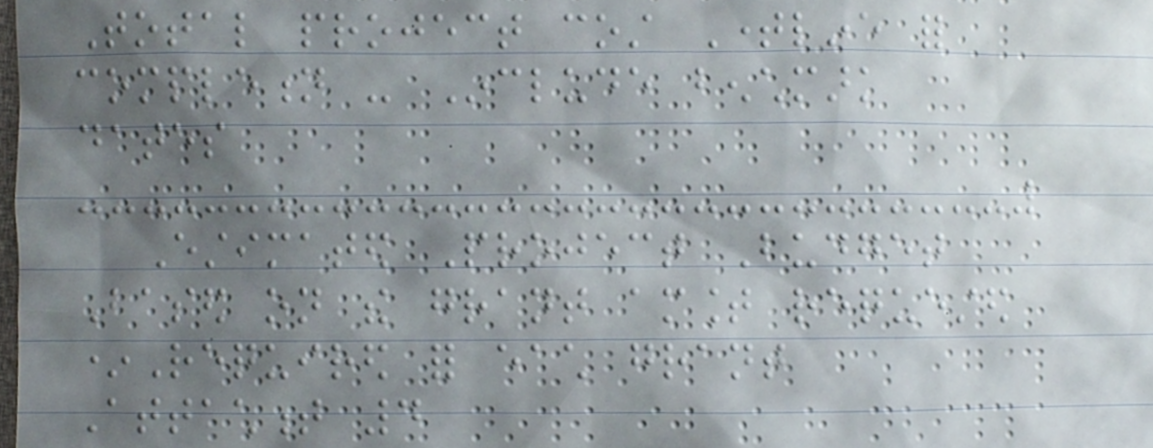Total project cost Timeline for
completion - Include benchmark
dates
Estimated Project Budget
Based on the grant amount requested
*Required for each grant
Attachment 4
